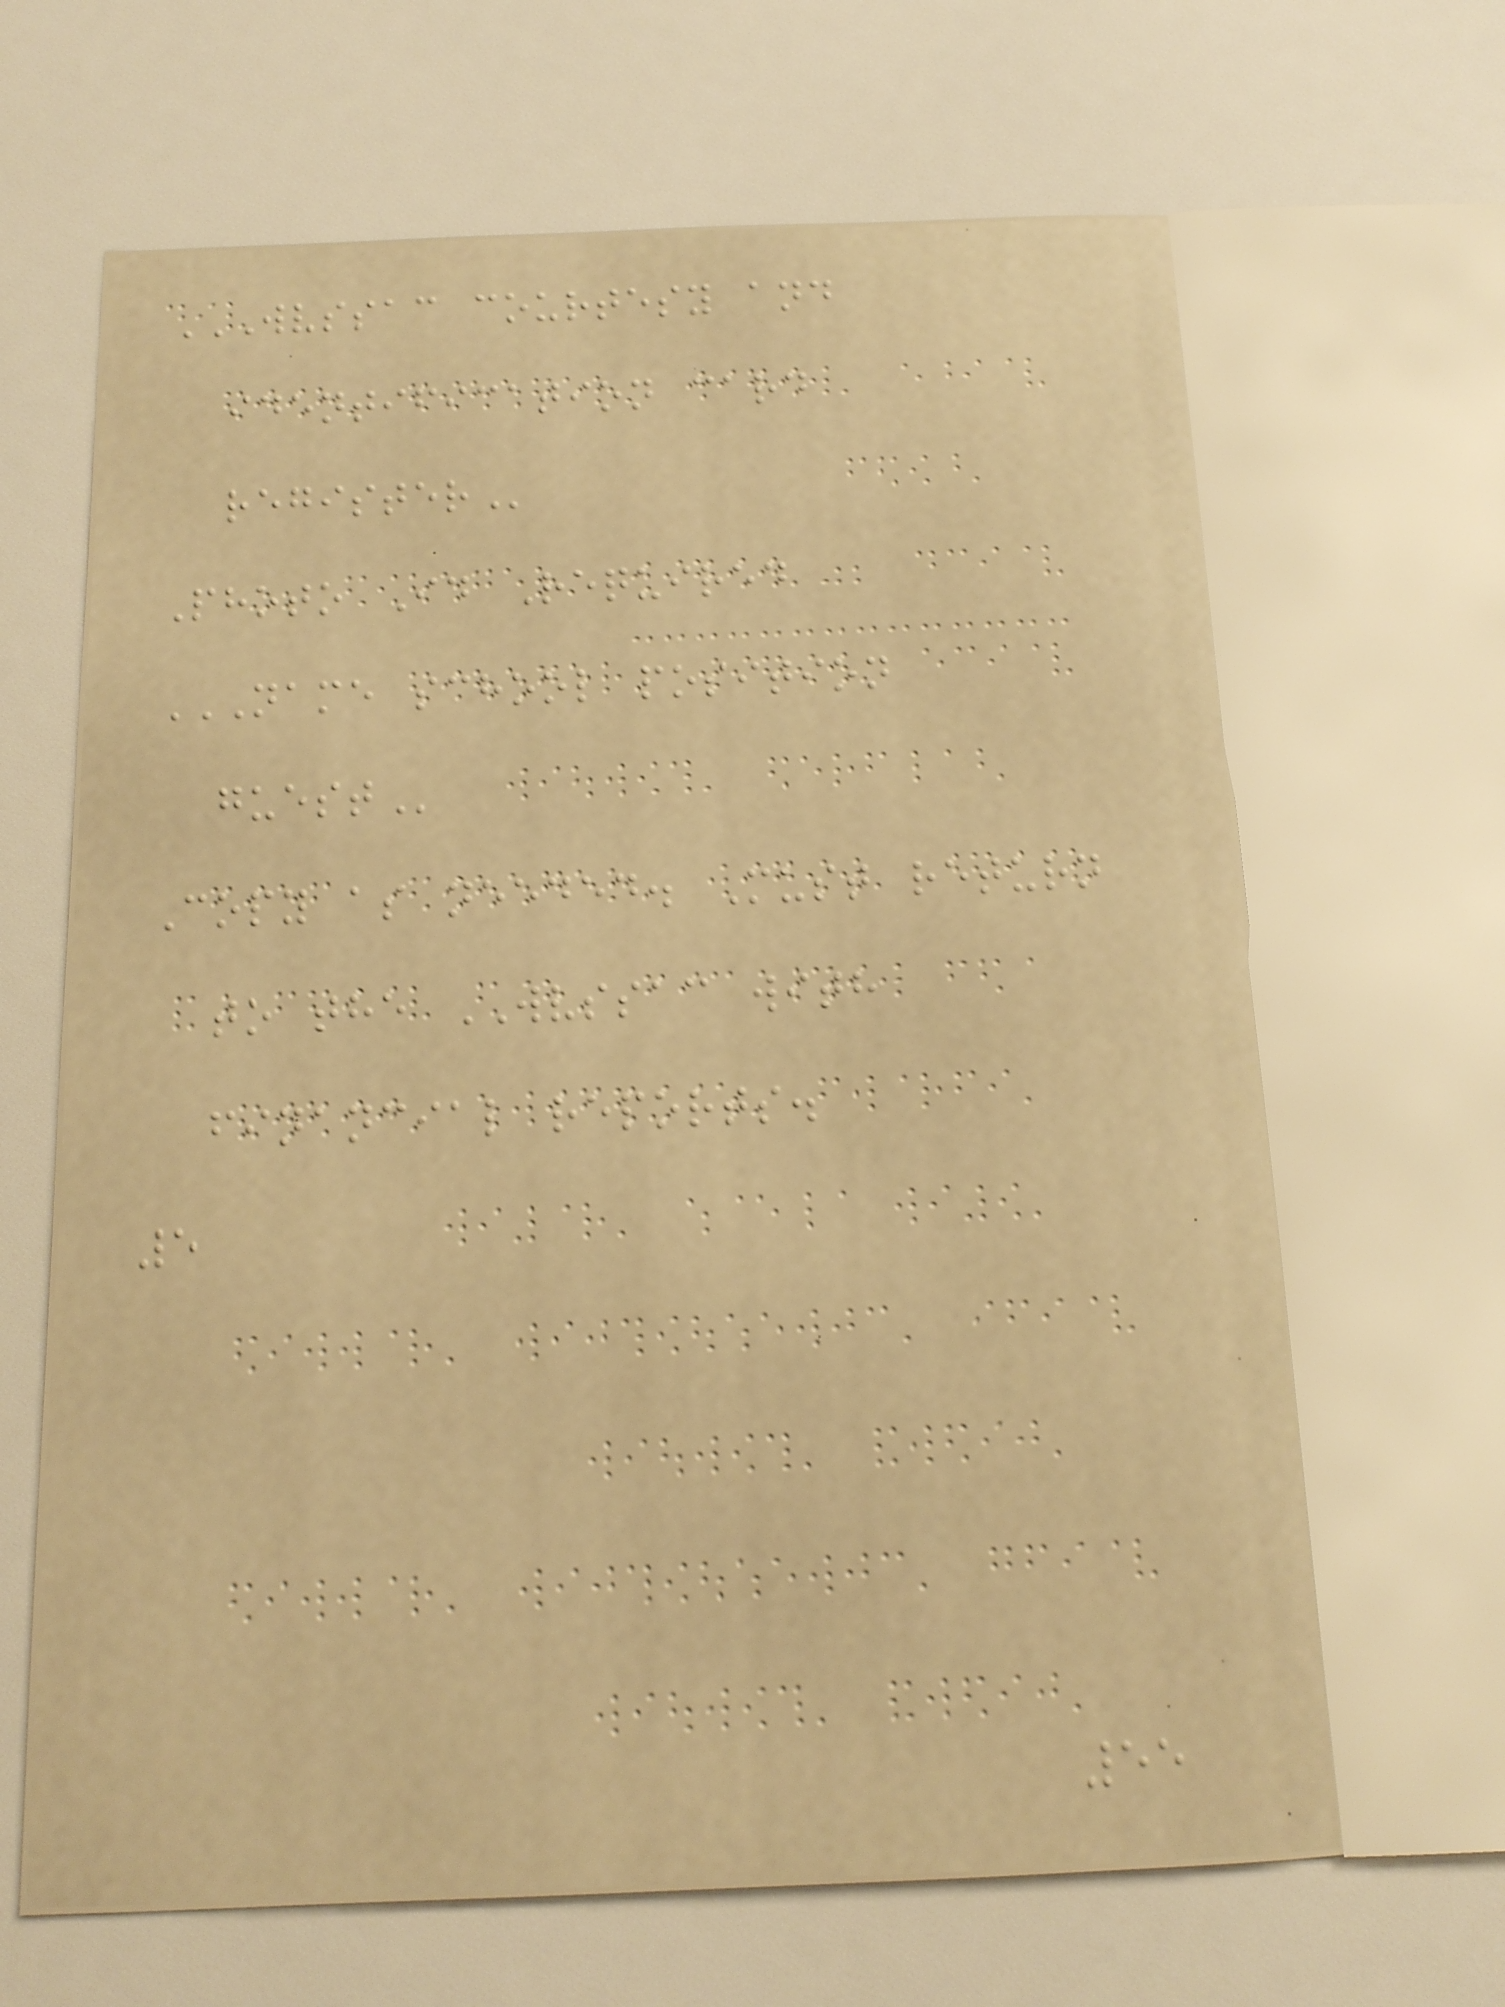WVSSAC COURTESY AND
IDENTIFICATION CARD
REGISTER
Photo Id Required
NAME SCHOOL POSITION
GUEST
Copy as needed. Must return
to the WVSSAC with
financial reports.
5
55
